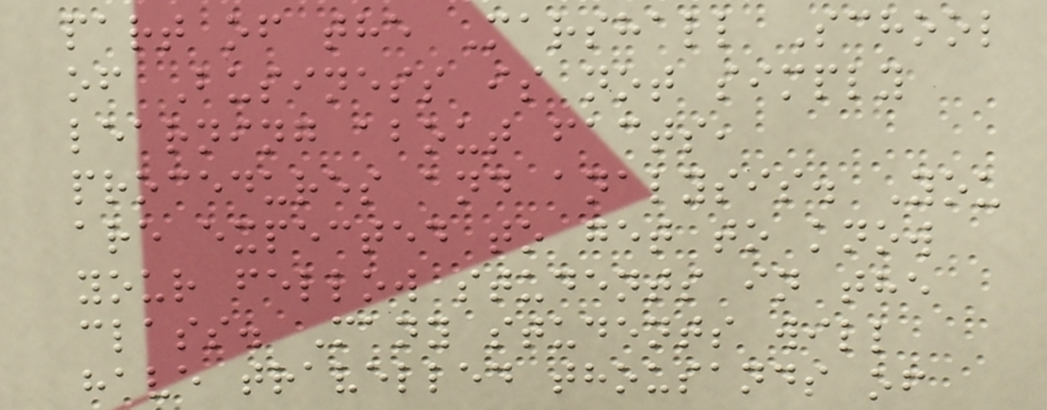part of the Marshall School
of Business is not simply
learning about facts,
procedures and analysis. You
are expected to get to know
your fellow students in the
class. Many students will
have travelled thousands of
